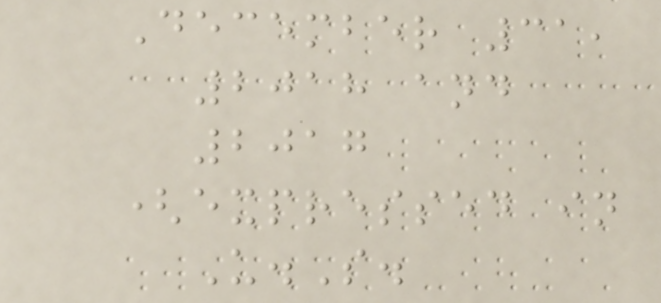December 31,
2018 and
2017
(expressed in
U.S.
